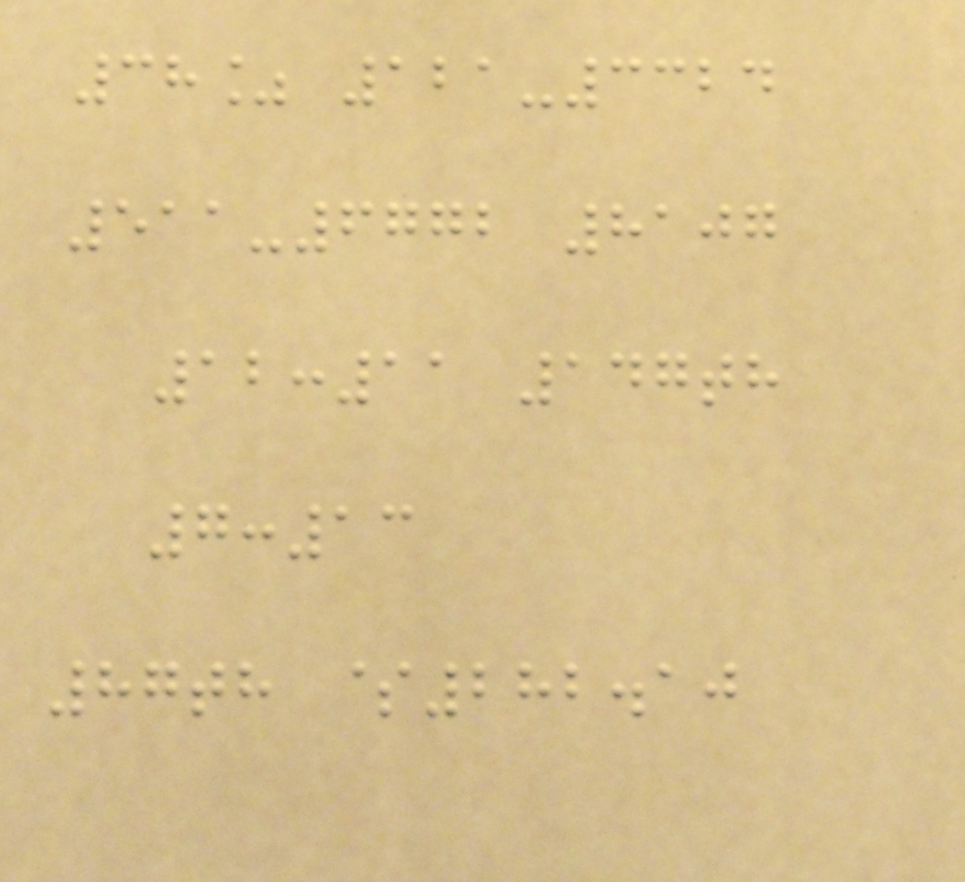38% 121-3324
511-6772 8107
12:11 147th
7:13
87th $282.10
